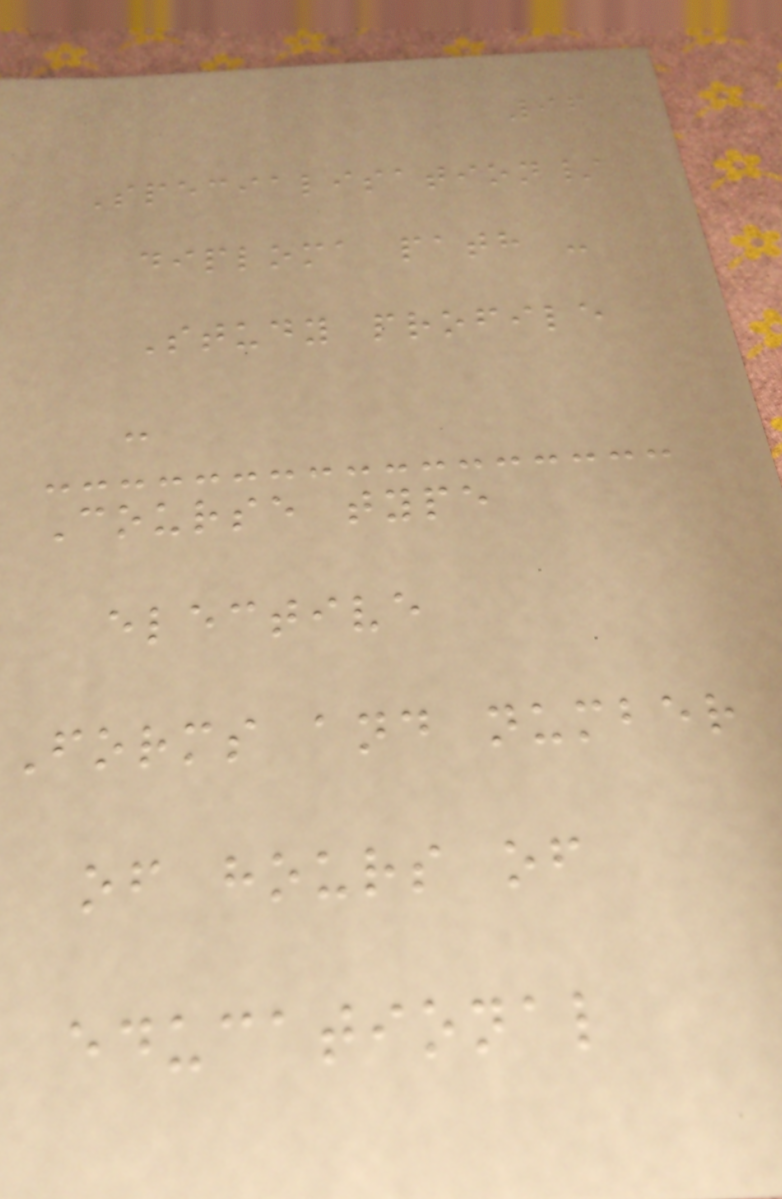96
Specialisation/
diploma path -
Study profile
-
Course type
elective
Forms and number
of hours of
educational
